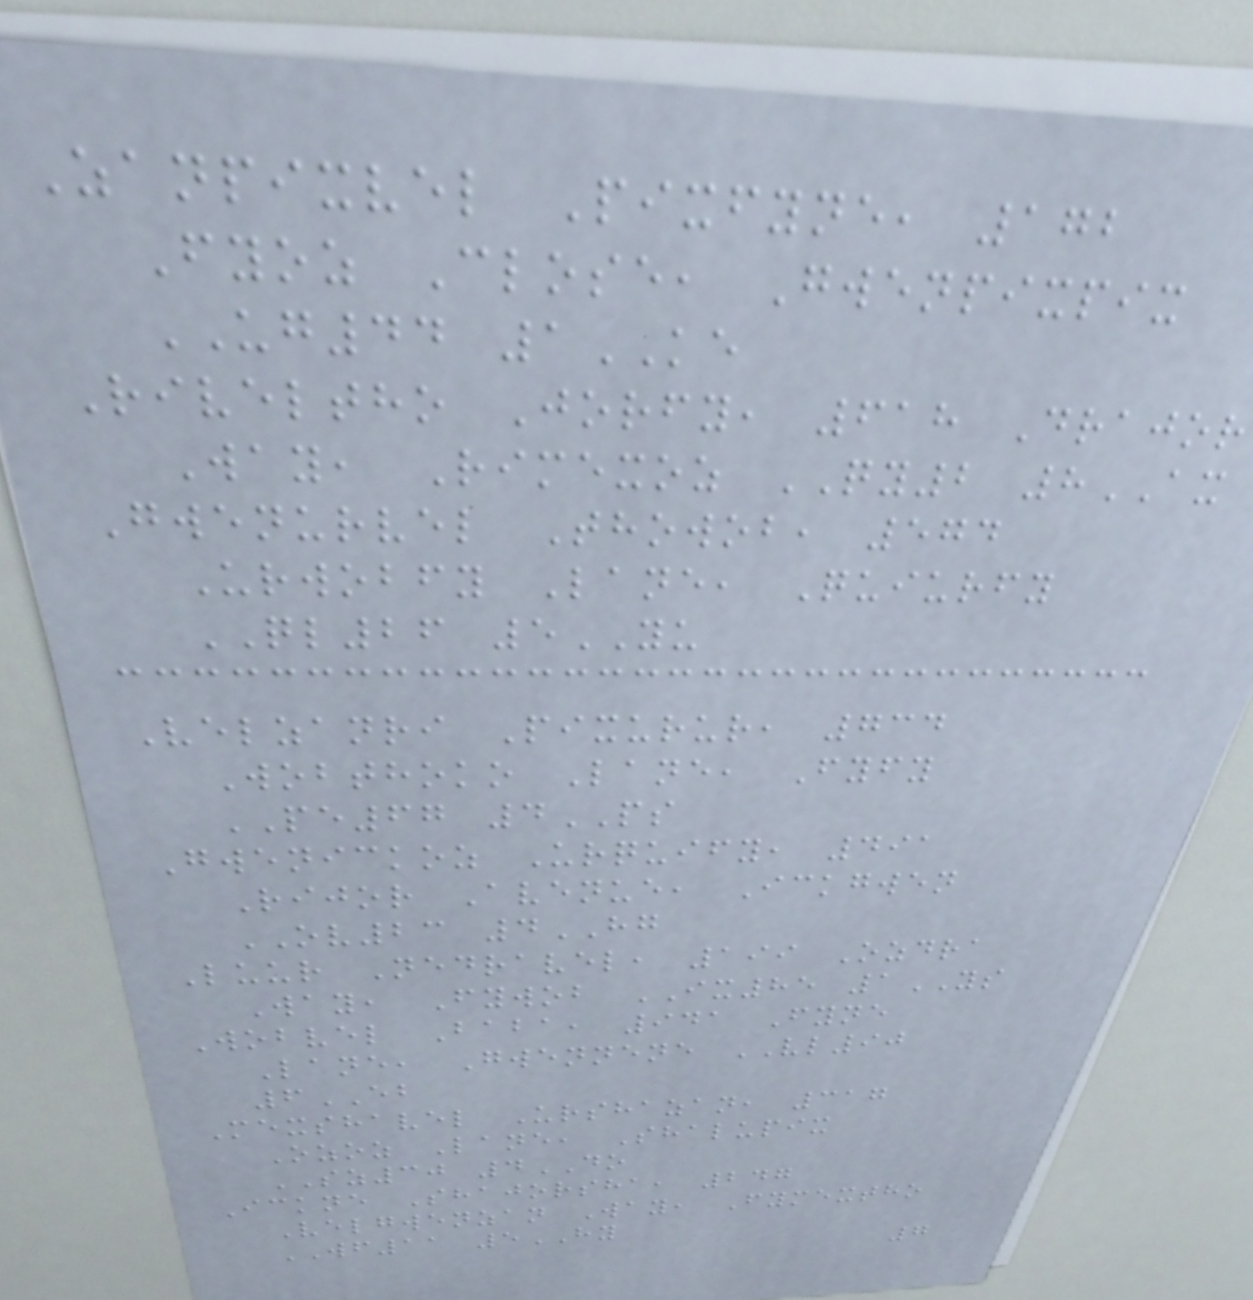Zanpixvel Pixfyne, 172
Fyoz Close, Gwenpixpix
UG44 1KE
Riveltho Jorfy, 618 Drajor
Way, Rimexoz QY2 8AX
Gwenurvel Thowob, 574
Urwobfy Lane, Quiurfy
QL26 5YU
Velzanri Pixurur, 734
Wobthoko Lane, Fyfy
PE67 4PS
Gwenickoz Urquify, 491
Rijor Avenue, Ickgwen
OV23 4HG
Luur Nedravel, 199 Ozdra
Way, Fywob IX85 1YS
Wobvel Baba, 941 Fyne
Lane, Gwennene VL90
6EB
Mexshavel Urshazan, 317
Ozoz Lane, Shalupix
SZ30 4DO
Ickne Shajorsha, 247
Velgwenzan Way, Fymextho
WF11 5HY
7
